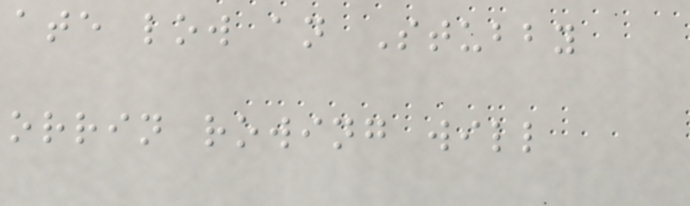ate low an Stubby
orrin rowing will
